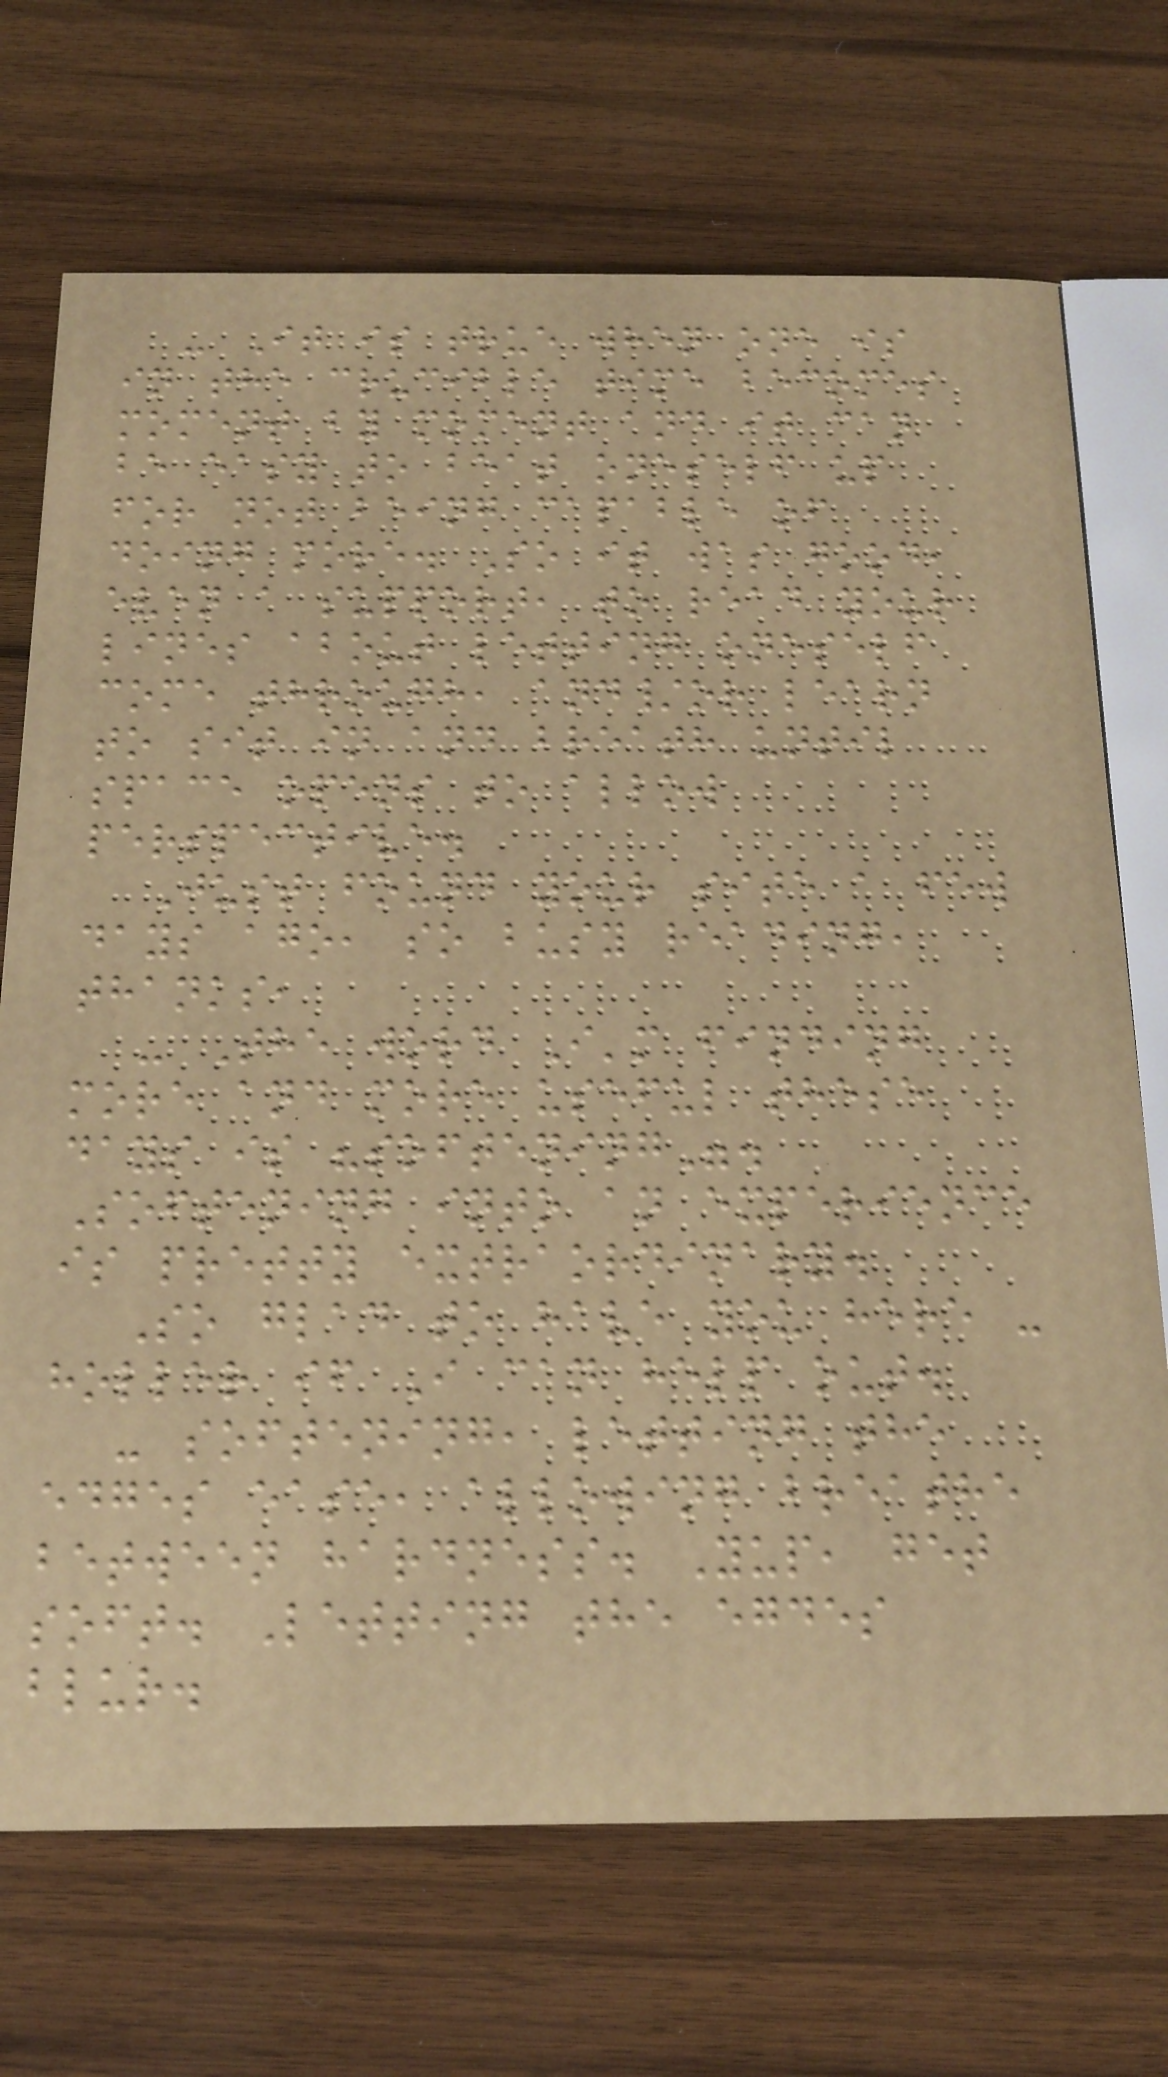- It is true when one is
in the crucible time becomes
moment by moment and it can
be easy to beat oneself up
for not being capable of
doing more. So it was good,
even a support, to read your
lines about letting oneself
come through, and/or learn
to sit in and breath until
space opens to allow
perspective.
Just found your site a few
days ago, so busy reading,
thanks,
- The word I'm finding
more and more useful these
days is "softening".
Softening into an experience
is pretty extraordinary.
So glad to have you here -
holler if I can help out.
- softening, letting the
edges ease, allowing breathe
between hardness. Yup, get
soft. Letting the egdes
blur.
